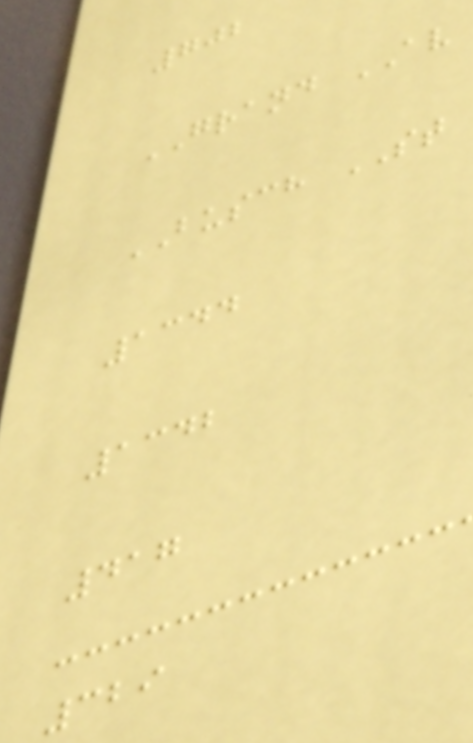702
GRAND AV
BUSCH ST
1344
1342
417
329
